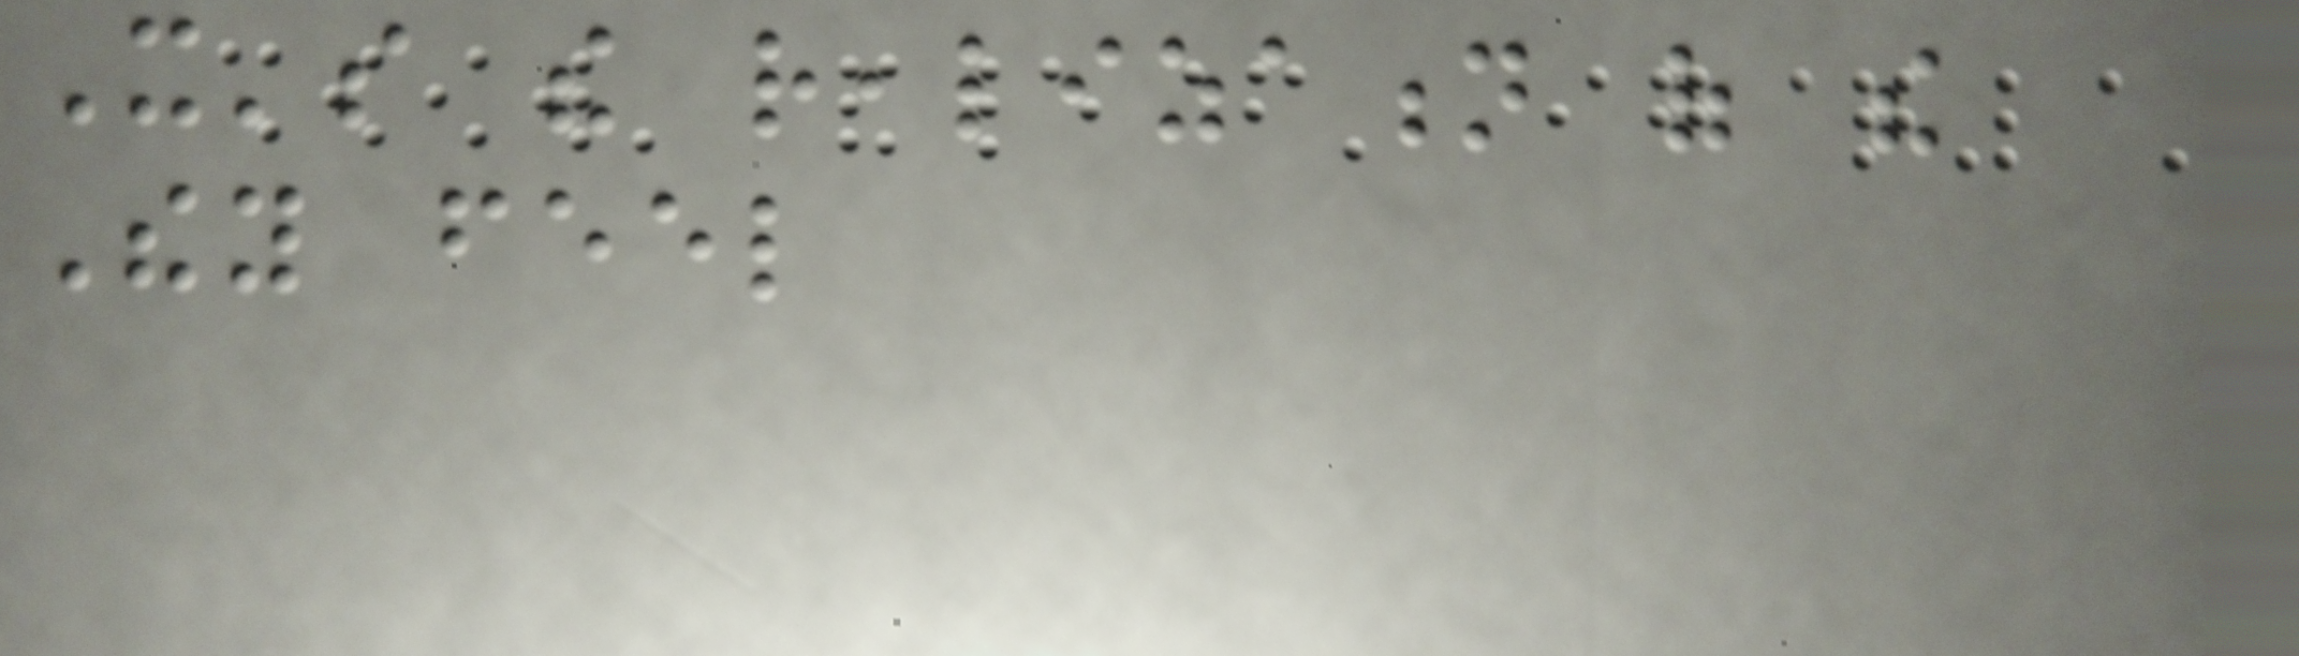It's the realization of the
They feel
